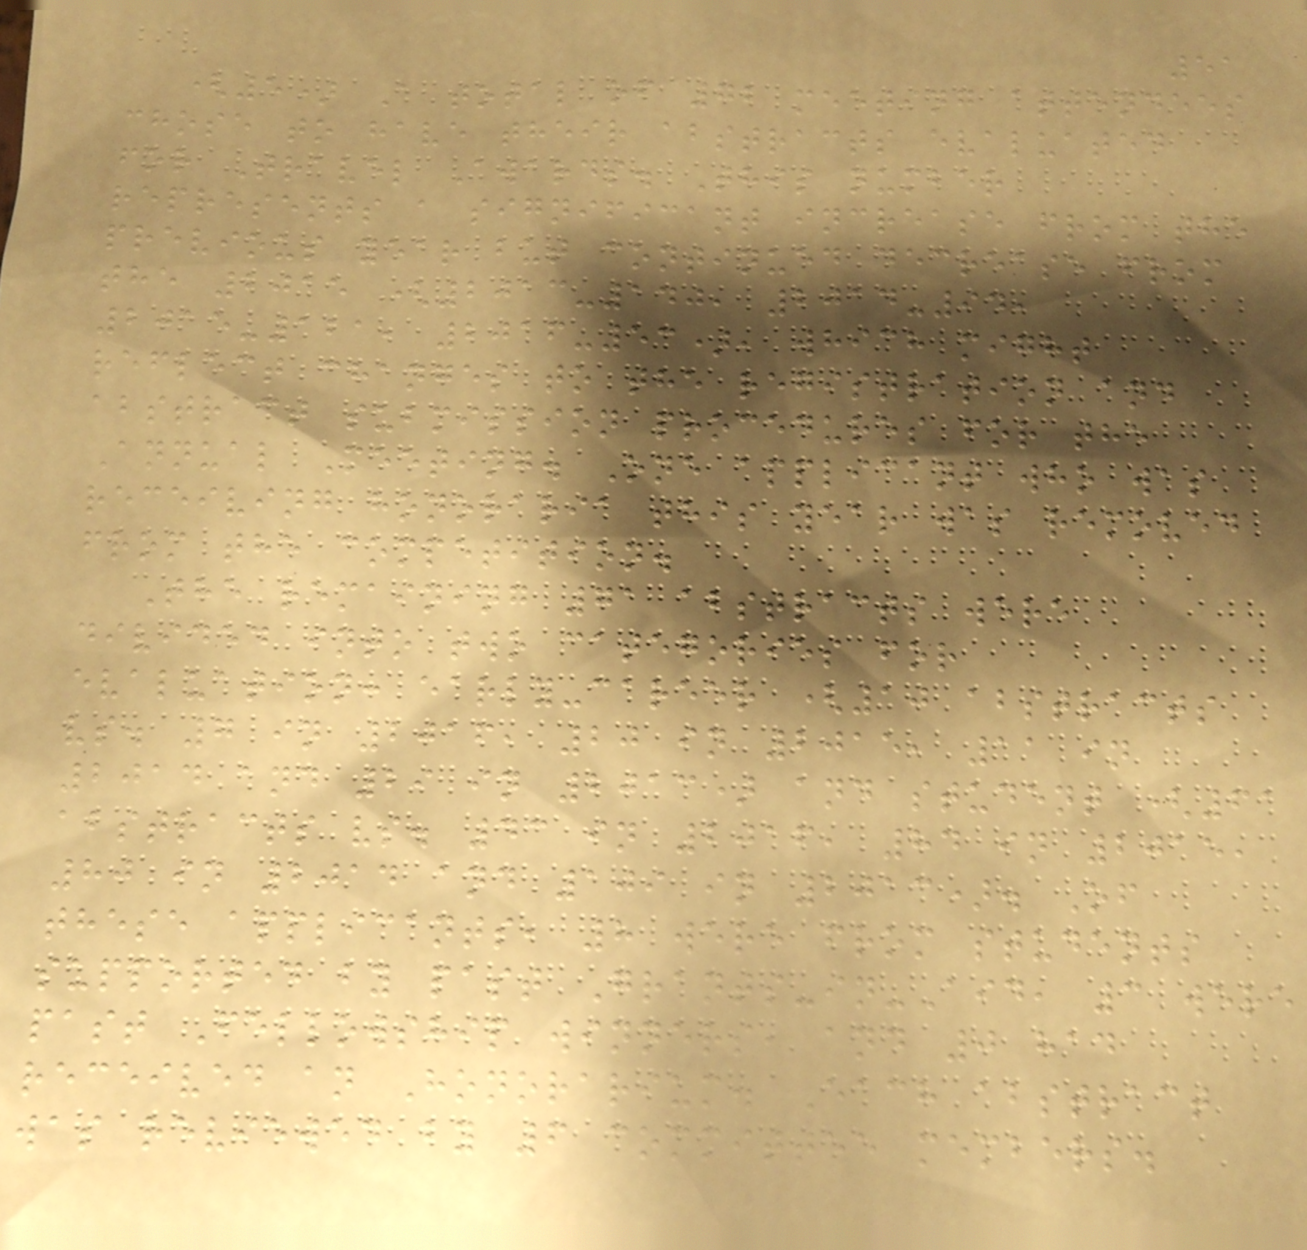51
(5) A total of 72 meeting attendees
chose to have their abstracts evaluated
for Travel Awards. This number
represents a significant increase from the
previous year but continued decrease from
the 2015 (2013-140, 2014-94,
2015-121, 2016-53), which might
reflect changes to the registration and
abstract submission procedures for the
Annual Meeting. One applicant who was
receiving honoraria this year was removed
from the competition.
The remaining 71 abstracts were
divided into two categories for
evaluation: early-career (10 abstracts
vs. 7 in 2016, 20 in 2015, 11 in
2014 and 29 in 2013) and student (61
abstracts vs. 43 in 2016, 84 in 2015,
80 in 2014 and 109 in 2013). Of
these applicants, 8 were from students
supported by past Grants-in-Aid, 3 were
past Fellowship winners, and 0 had
received an Honorarium. Each abstract
was reviewed by 6 committee members.
